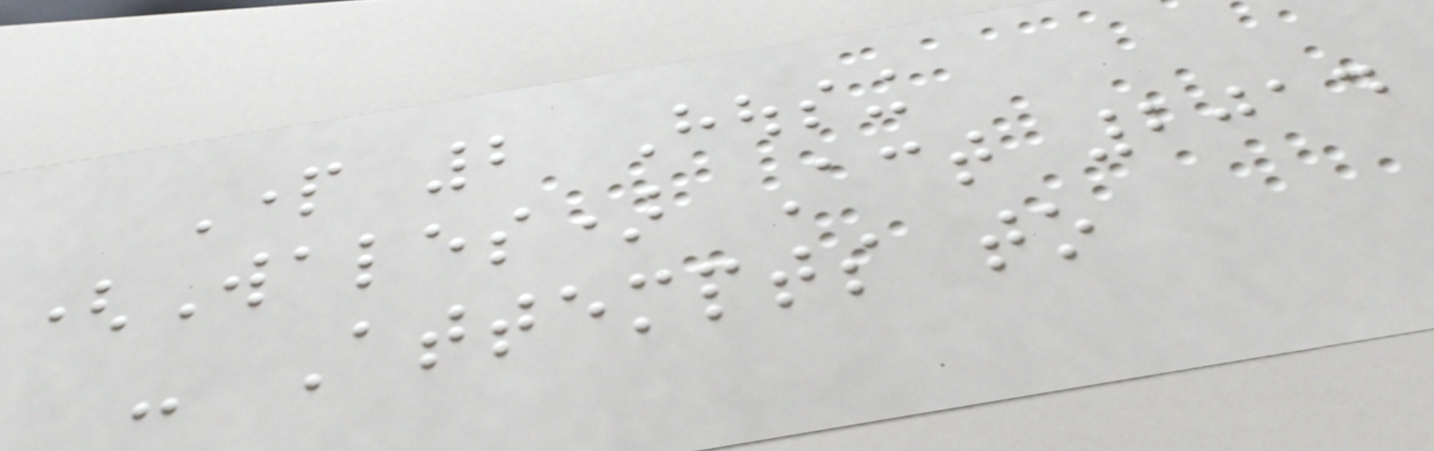Part 2 Housing
(Wales) Act 2014
- Attempts to
